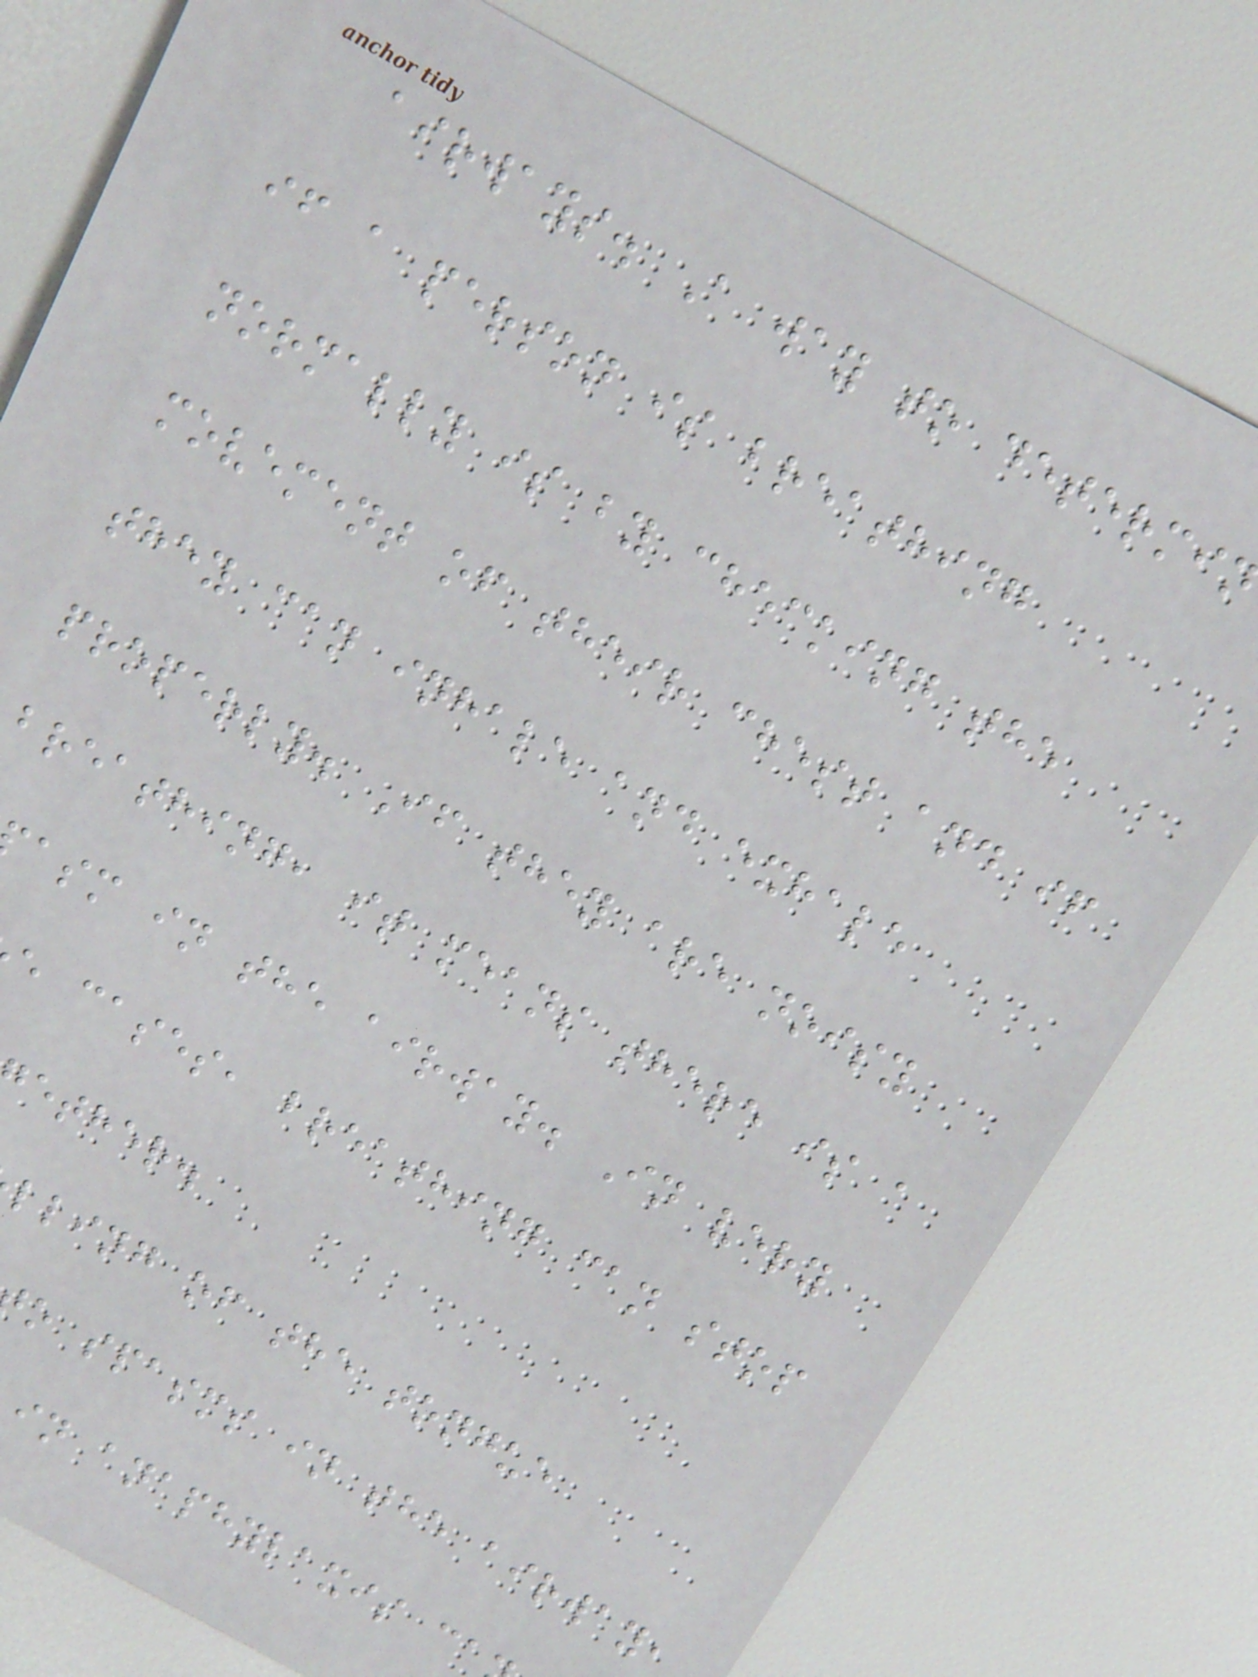airways. A way to determi
if a person is breathing
normally is by checking the
movement of their chest and if
they can inhale and exhale
properly. If they are noisy
breathing, it means there is a
asm in the airway. In very
e cases, breathing can stop
ether.
lling of the tongue
o spasms in the airway,
in anaphylaxis ca
